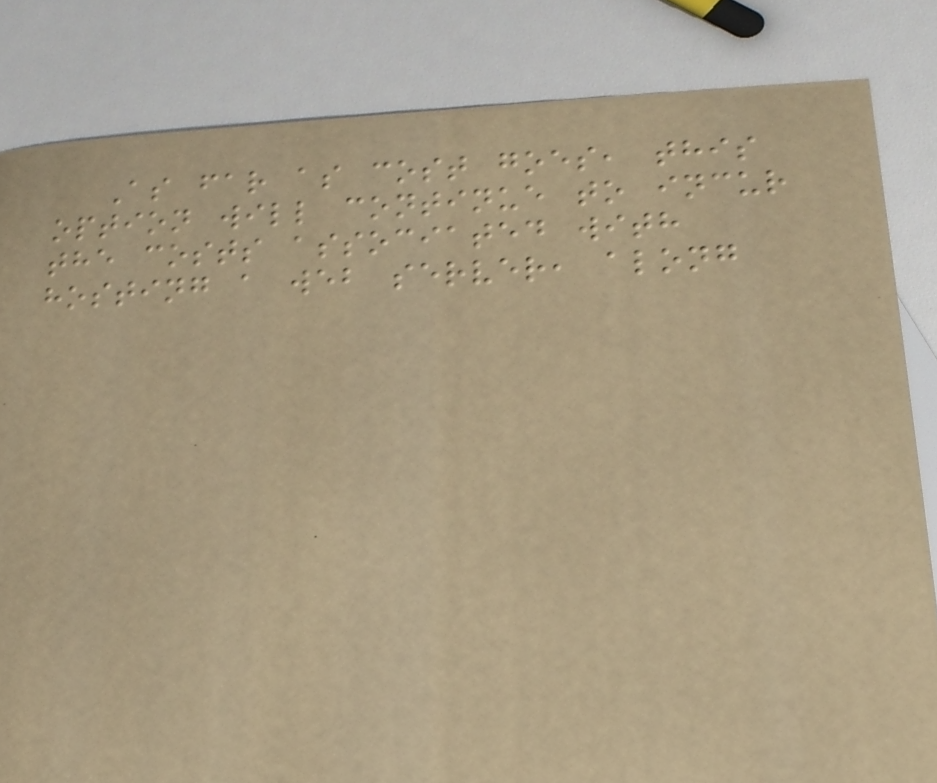As far as cost goes, this
option will continue to incur
the costs associated with
hosting a web server, along
